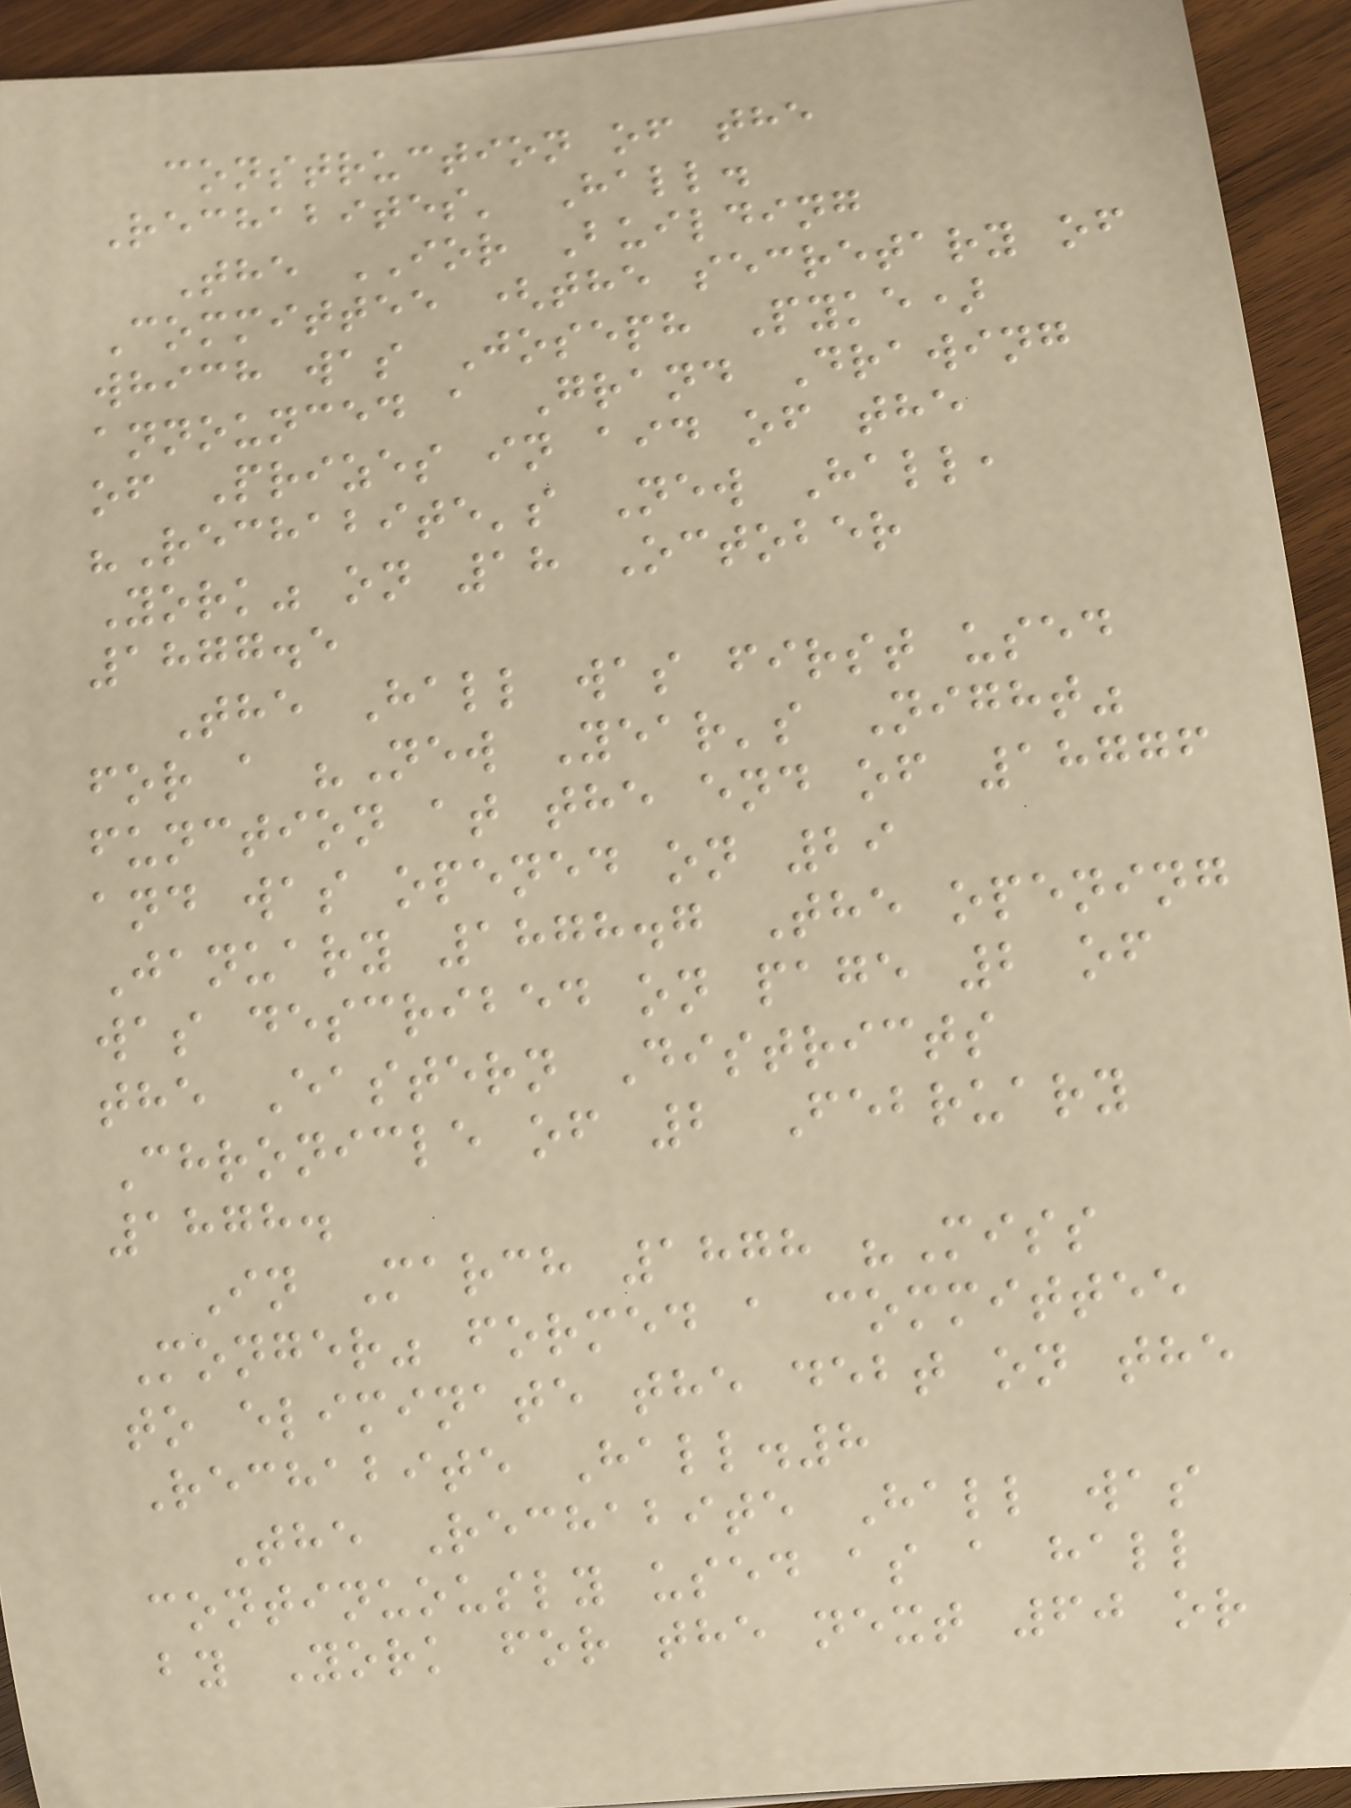construction of the
Rechabites' Hall.
The IOR Building
Committee (the secretary of
which was Joseph Pyke)
announced a Grand Drawing
of Prizes in aid of the
"Rechabite's New Hall,
York" on 18 October
1877.5
The Hall was first used
for a "New Year's Night"
function at the end of 18776
and was opened on 29
January 1878.7 The opening
was described on page 2 of
the Eastern Districts
Chronicle of 2 February
1878.
In March 1878 "Miss
Monger" formed a committee
to eliminate the debt on the
Rechabite Hall.8
The Rechabite Hall was
continuously used as a hall
by York for the next 60 or
